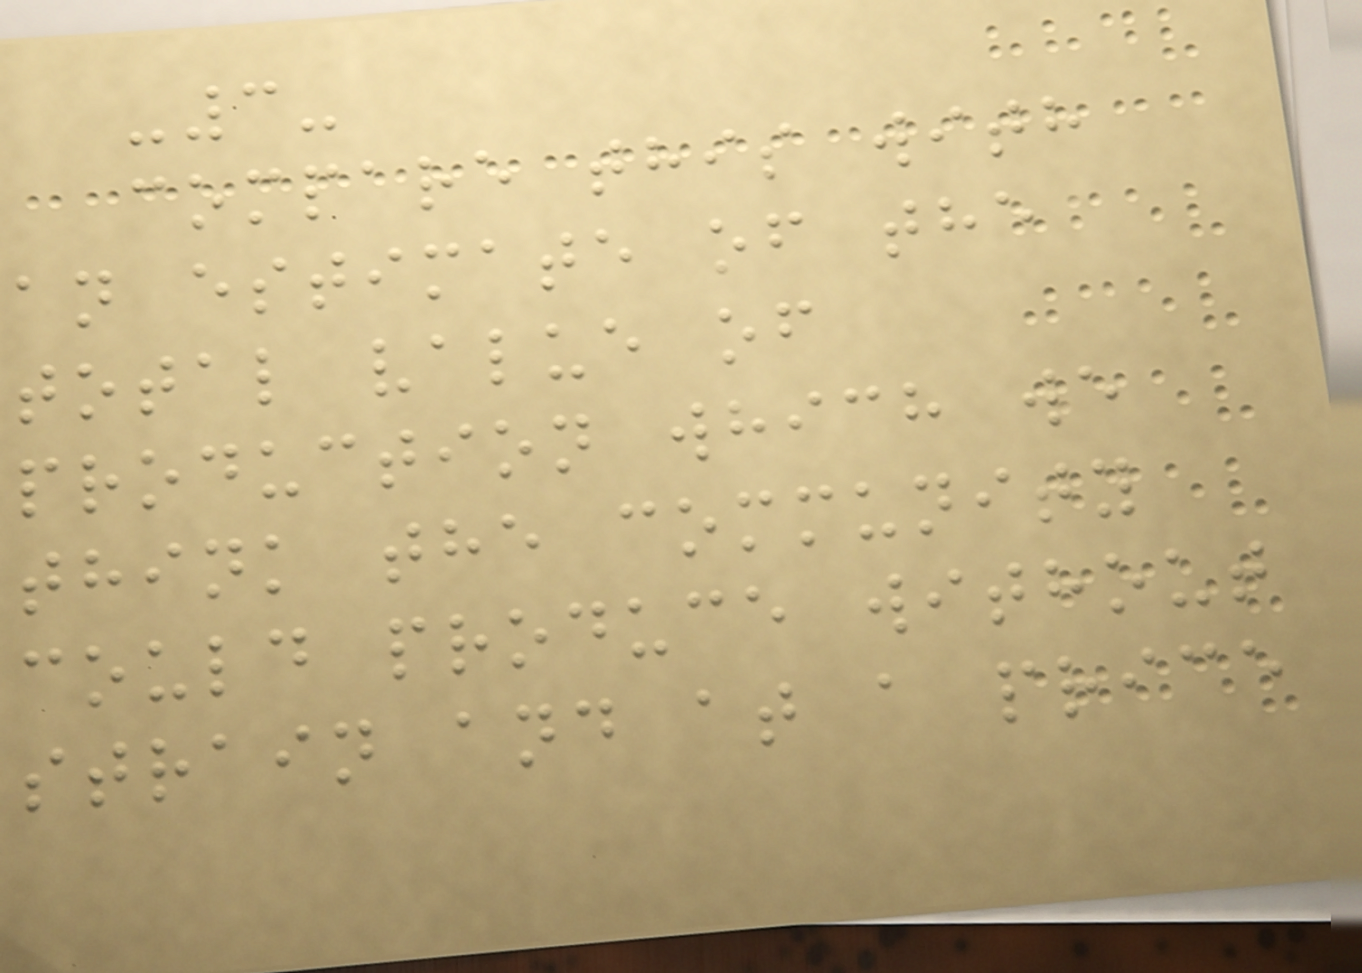-3-
compare this with
an estimate of the
total value of
production which we
think the community
could produce without
strain and at a price
